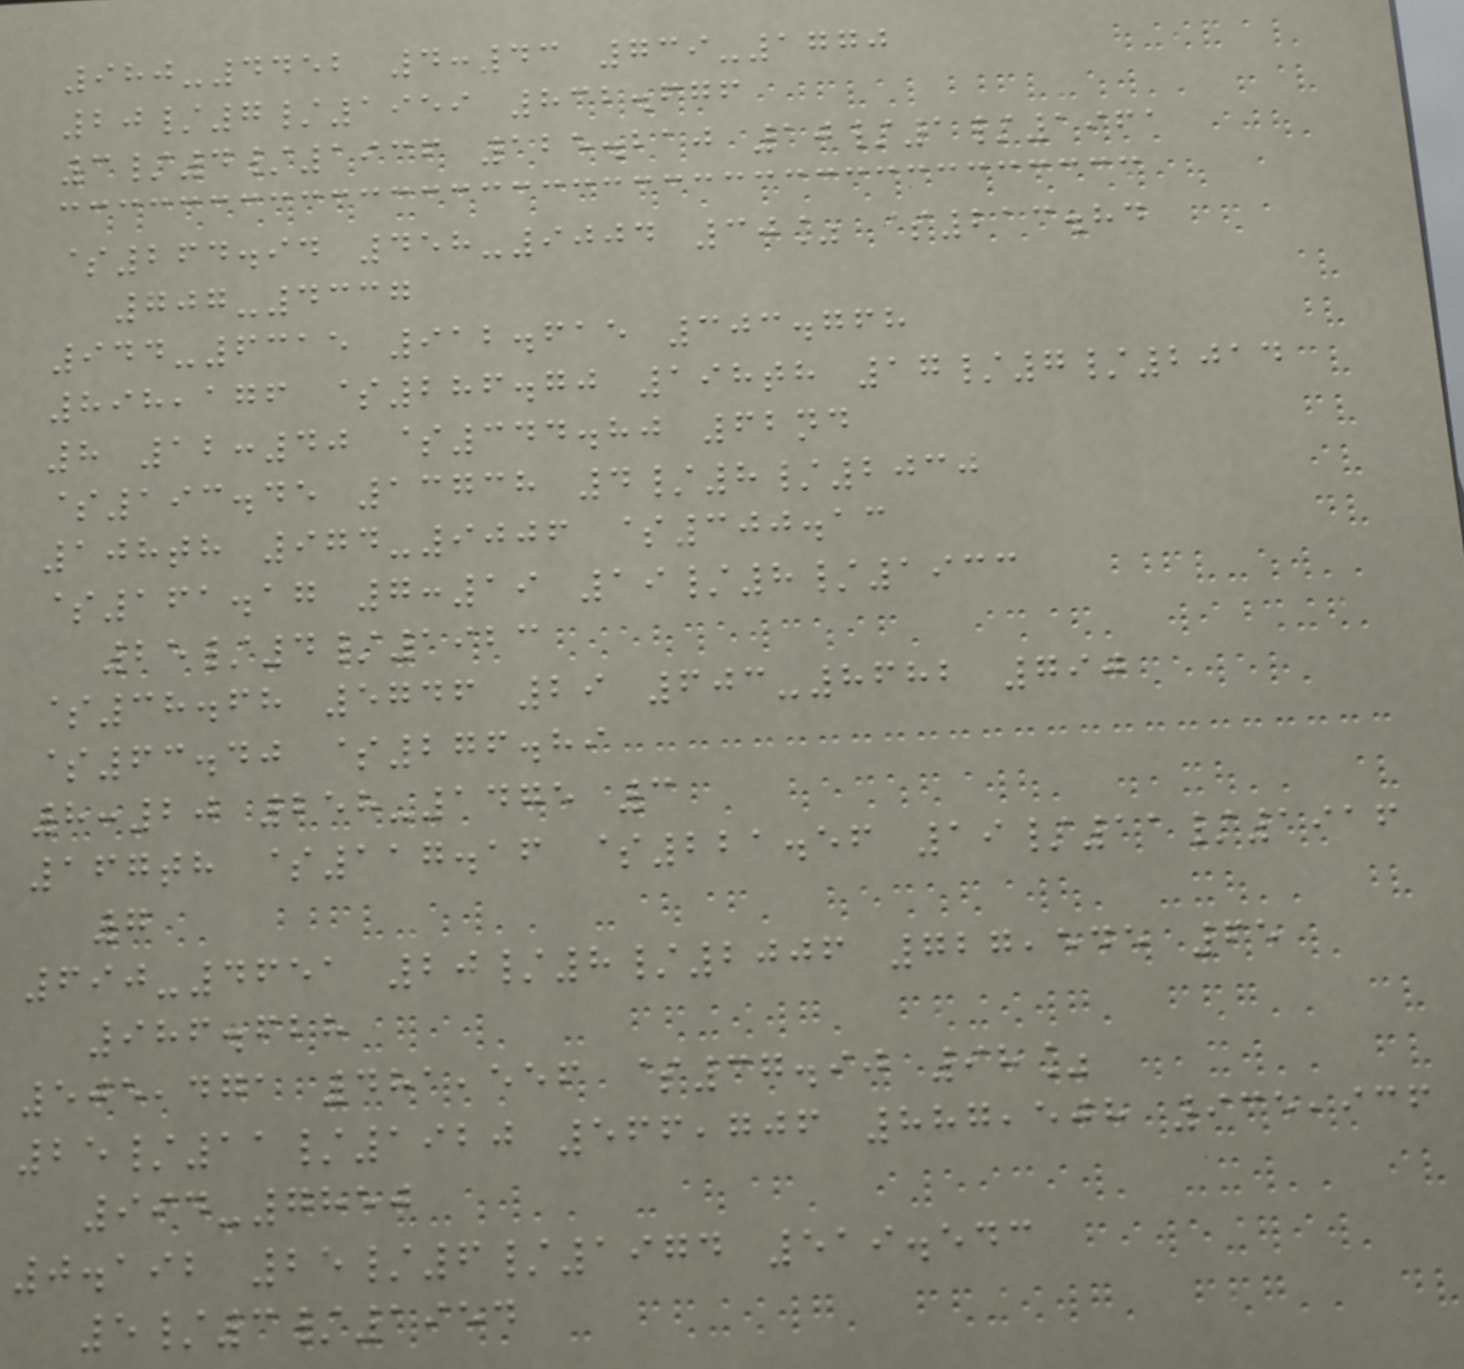980-4452 4:43 739-1770
20/7/1959 832.676
3/4/1936 125.210 10/1/1961
$264.94 458-9004 30% $213.84
707-4337
944-6315 912.615 303.768
898,176 $286.70 198th 17/7/2014
8 12:40 $344.80 62nd
$193.45 13738 4/8/2030
108th 974-9006 $300.13
$161.17 7:19 19/8/1933
25/4/1923
$38.68 5746 29 603-8682 790
$63.40 $276.89
8:20 258-1475 3
167th $117.16 $221.56 19/11/1916
7
690-4651 20/8/2006 727,545 65
986.628
505,471 481,556 $37.90 98%
25/11/1920 566,706 887,508 935,936
994-7850
0.192 25/6/1974 519.543
5/3/1954
